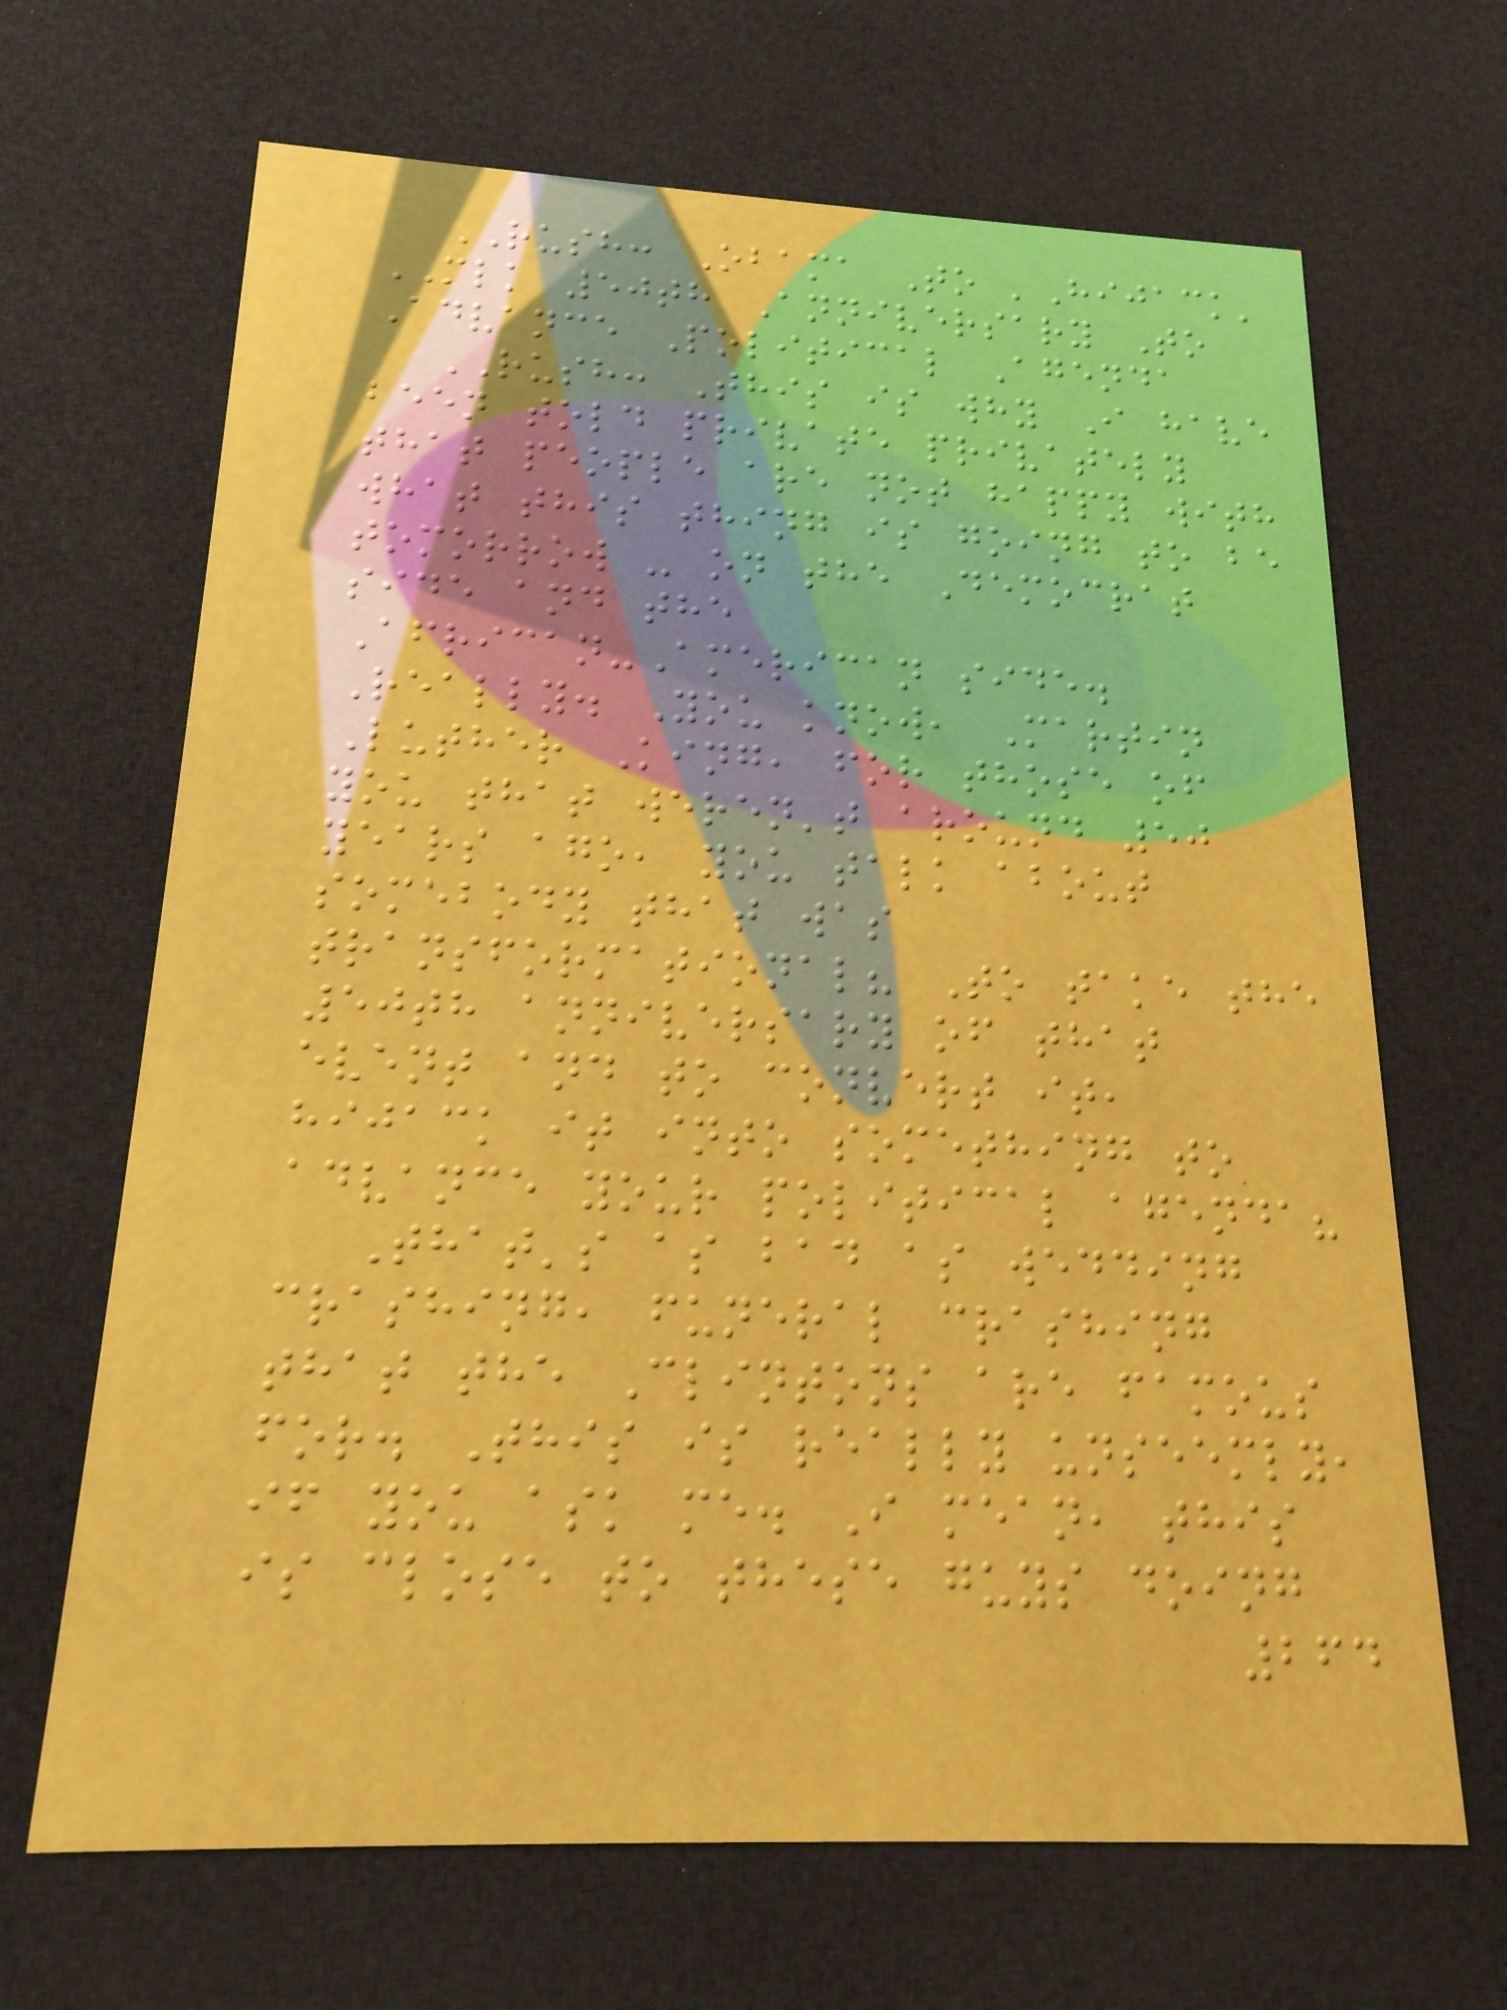RUSH: Obama To 'Hijack'
MLK 50th Anniversary To
Advance Political Agenda
RUSH: This is why I have
been told private privately
that people are not happy with
what this thing is going to be
tomorrow - on the Democrat
side and the
African-American side.
Really. You know, Martin
Luther King, for those of
you that weren't around 50
years ago, you talk about
somebody that was
transformational? To take the
50th anniversary of that
event and to convert it,
hijack it into something to
advance your political agenda?
That's as bad as wedding
crashing, funeral crashing
that the Clintons are famous
for. This is really unseemly,
if you ask me. I mean, this
is close to these guys doing
264
